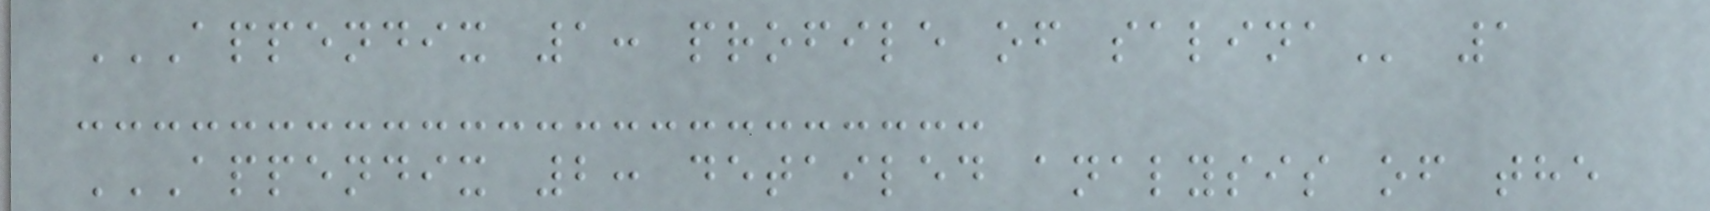APPENDIX 1: PROFILE OF SALINA 1
APPENDIX 2: DETAILED ANALYSIS OF THE
